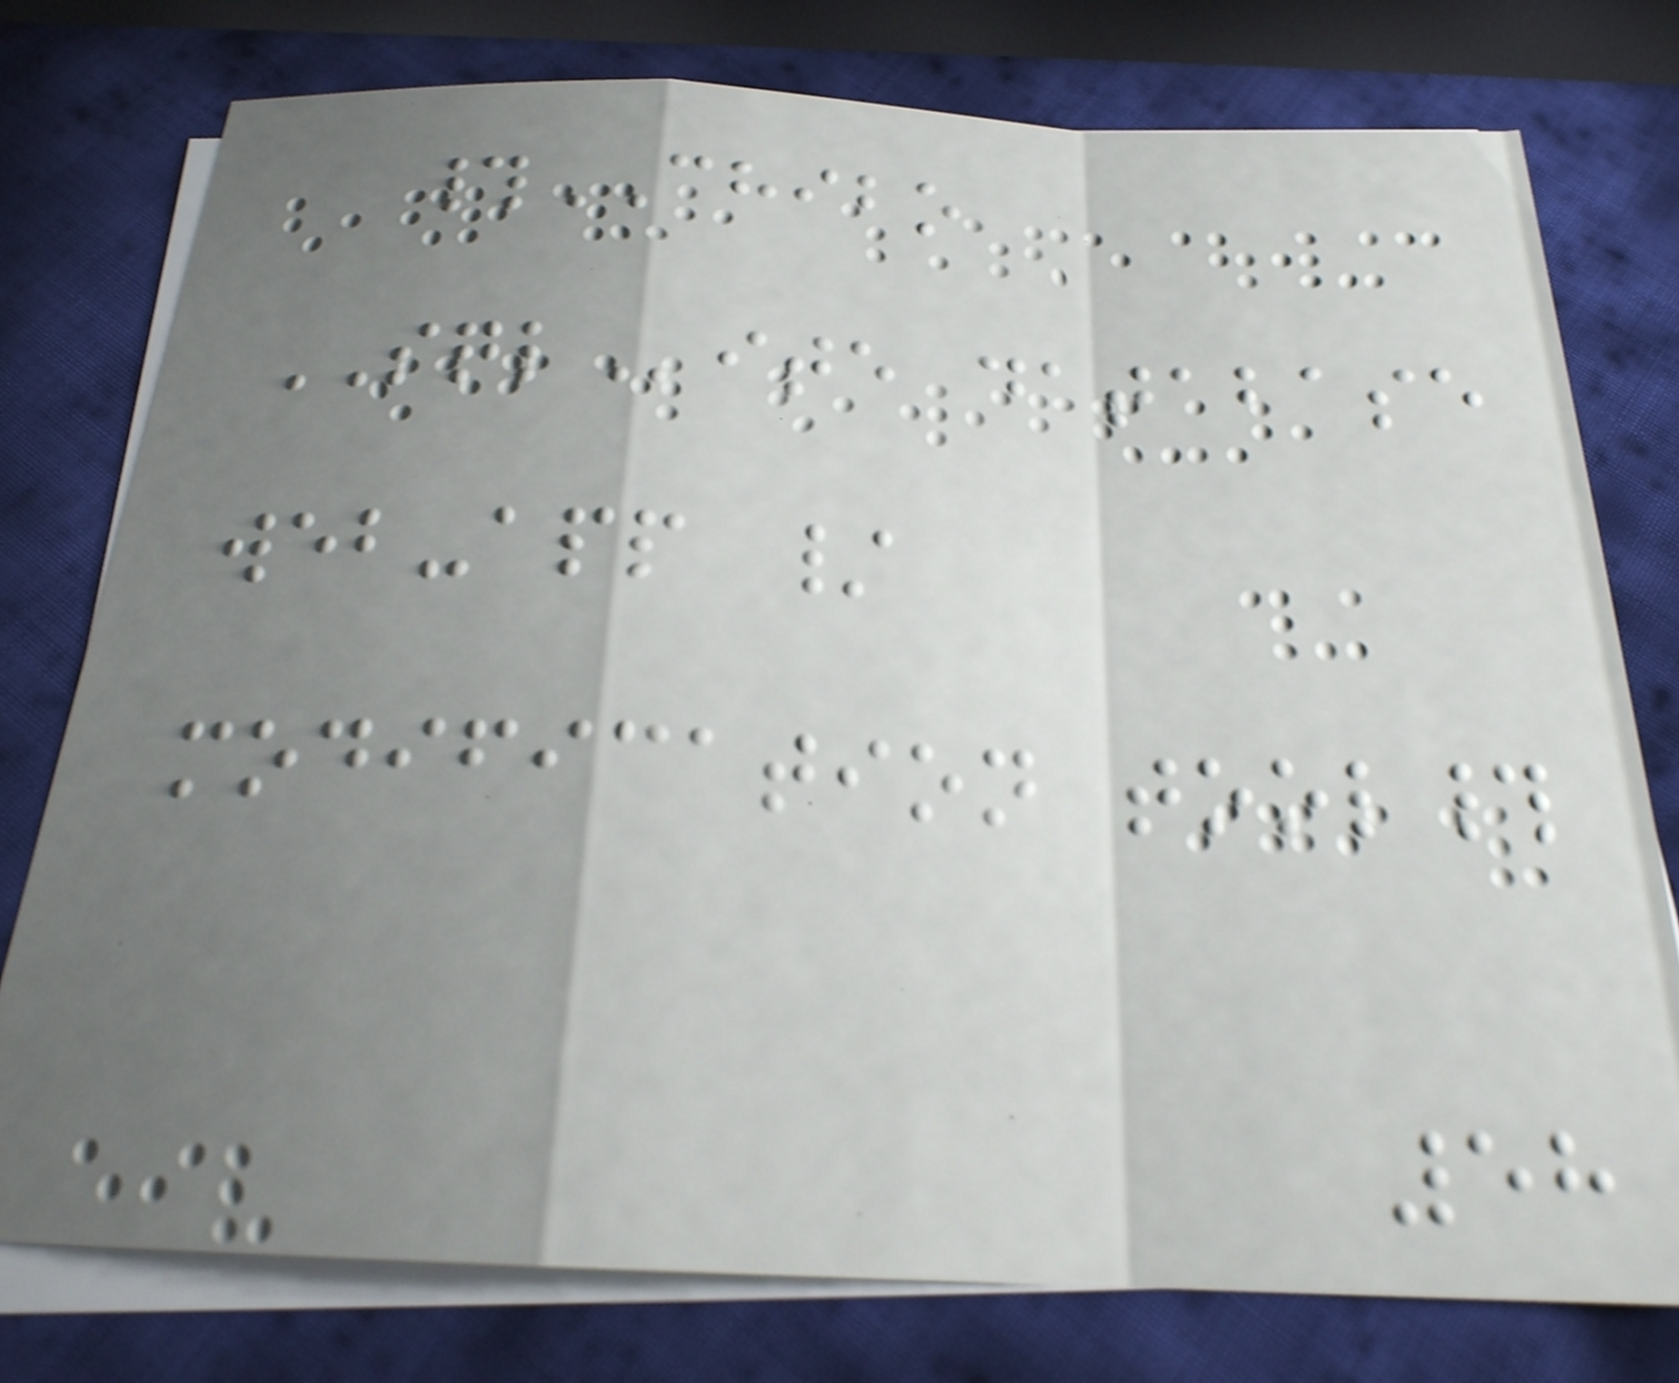#CHIBO
SQLite database
web-app /
modification tool#
58
